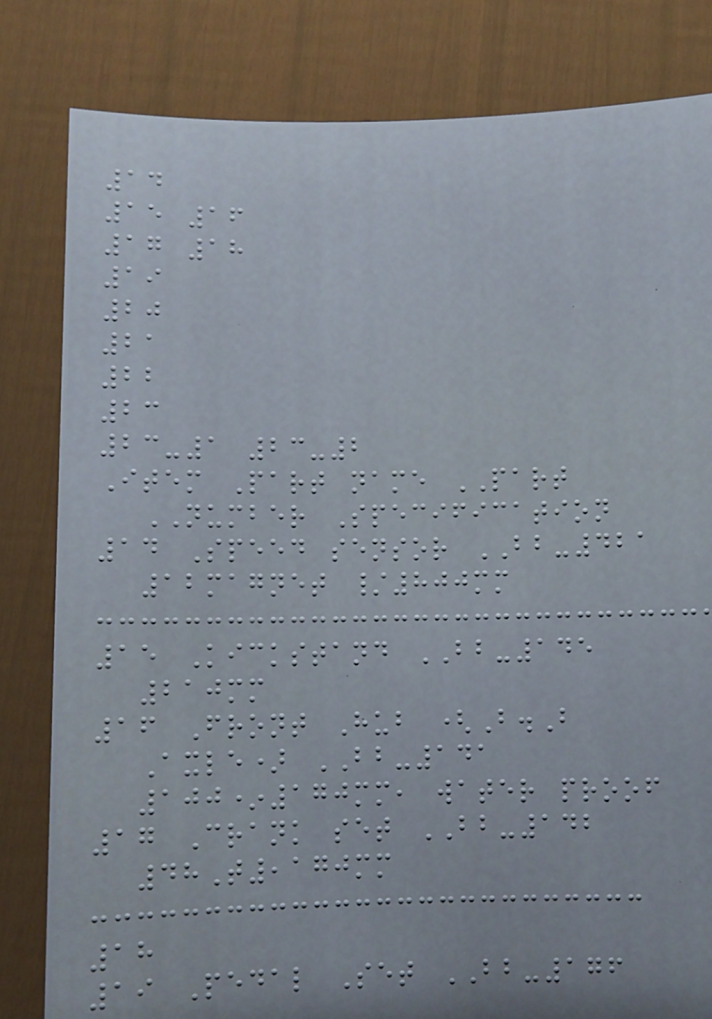14
15 16
17 18
19
20
21
22
23
23-1 23-2
Item Part name PART
NUMBER Specification
14 Speed sensor BB-421
12magnet /800mm
15 Kickstand BB-145
210mm
16 Front Hub (B.B
Axle) BB-141
100*170mm, water proof
17 Crank set BB-142
48T,170mm
18
19 Pedal Set BB-176
